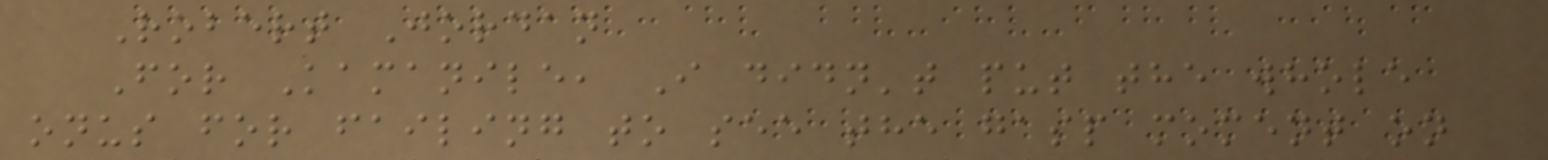Robert Jordan
For Kamanile, I didn't put the whole
onus for failing to see the gasp moment on
